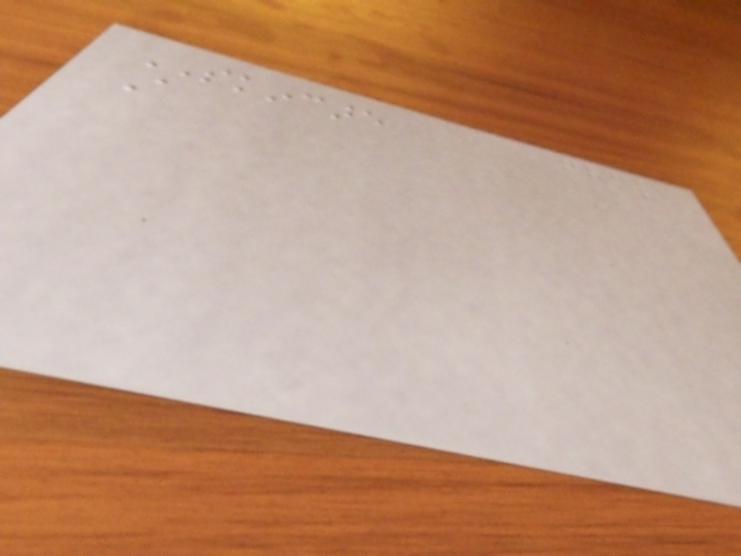SKINCARE
A
